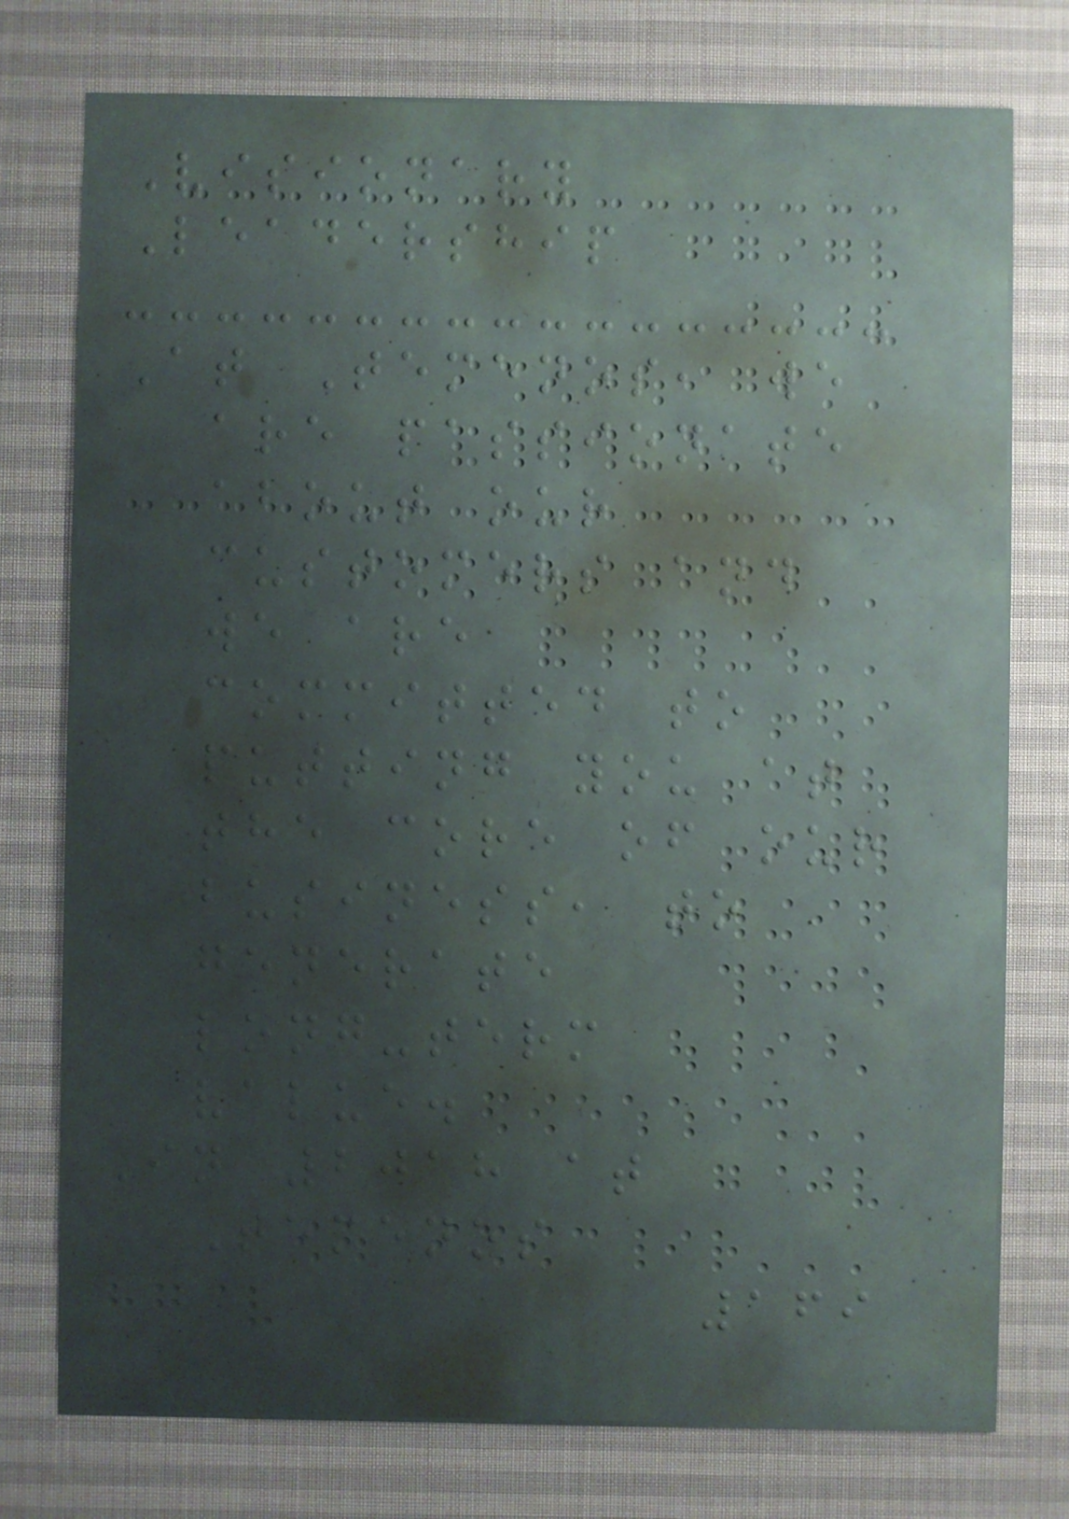Visionary
Leadership
At Temenos, we
are passionate
about our
customers and
we are
committed to
putting you at
the core of our
business, to
generate
long-term
value.
In 2018 at
Temenos
169
